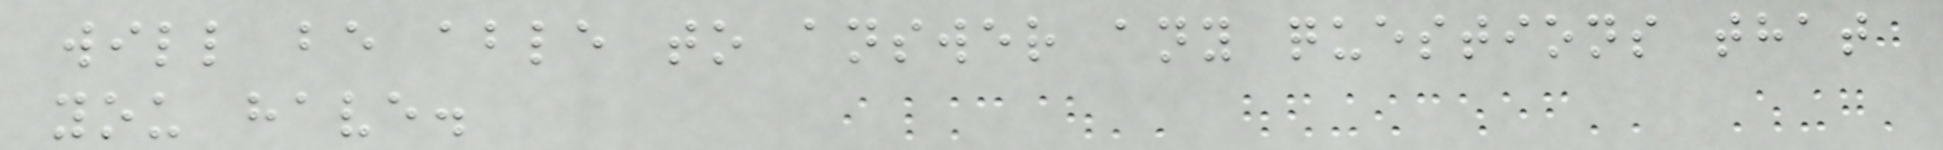will be able to answer any questions that
you have.
